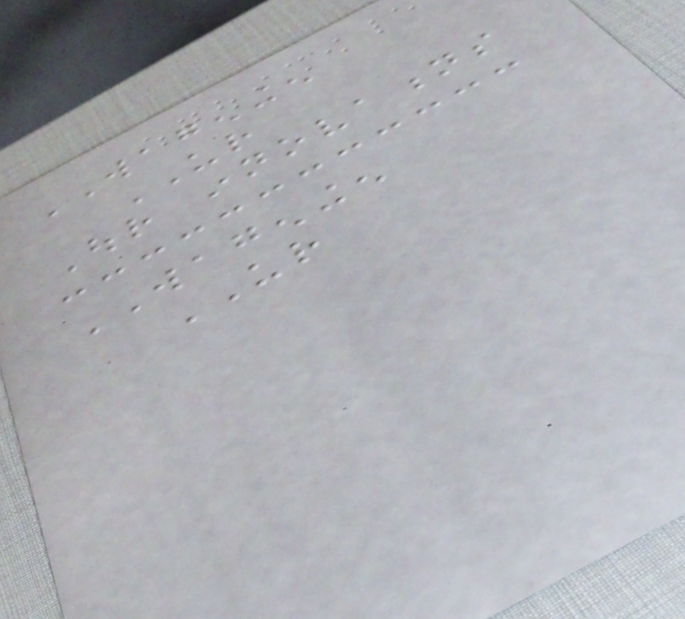WAGENINGEN
UR
Our innovations
WAGENINGEN
UR
